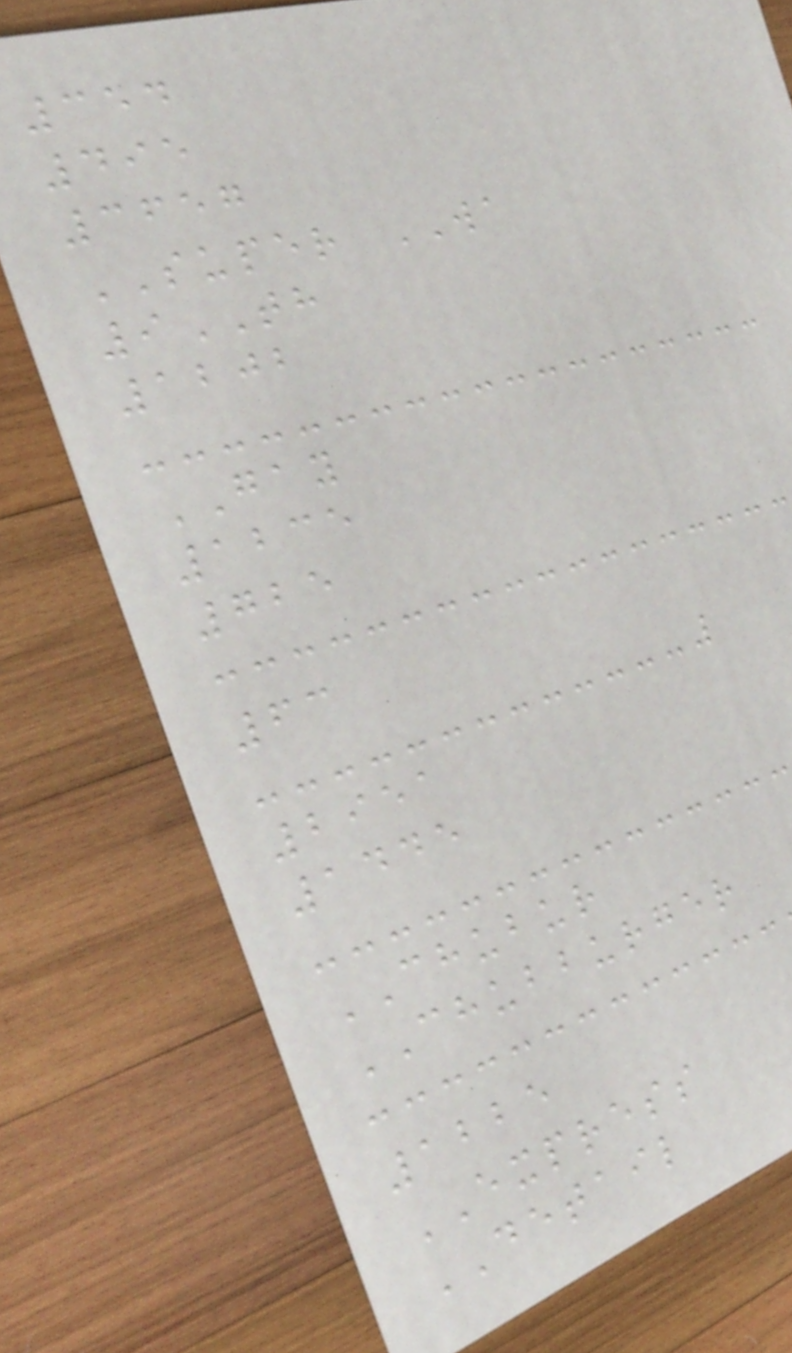354
495
3657
SUPER WA
9TH
1202
GAY
1235
725
63
2951
1445
CHUBUR
CHUBBURGER
1225
EXPRESS
DETAIL
